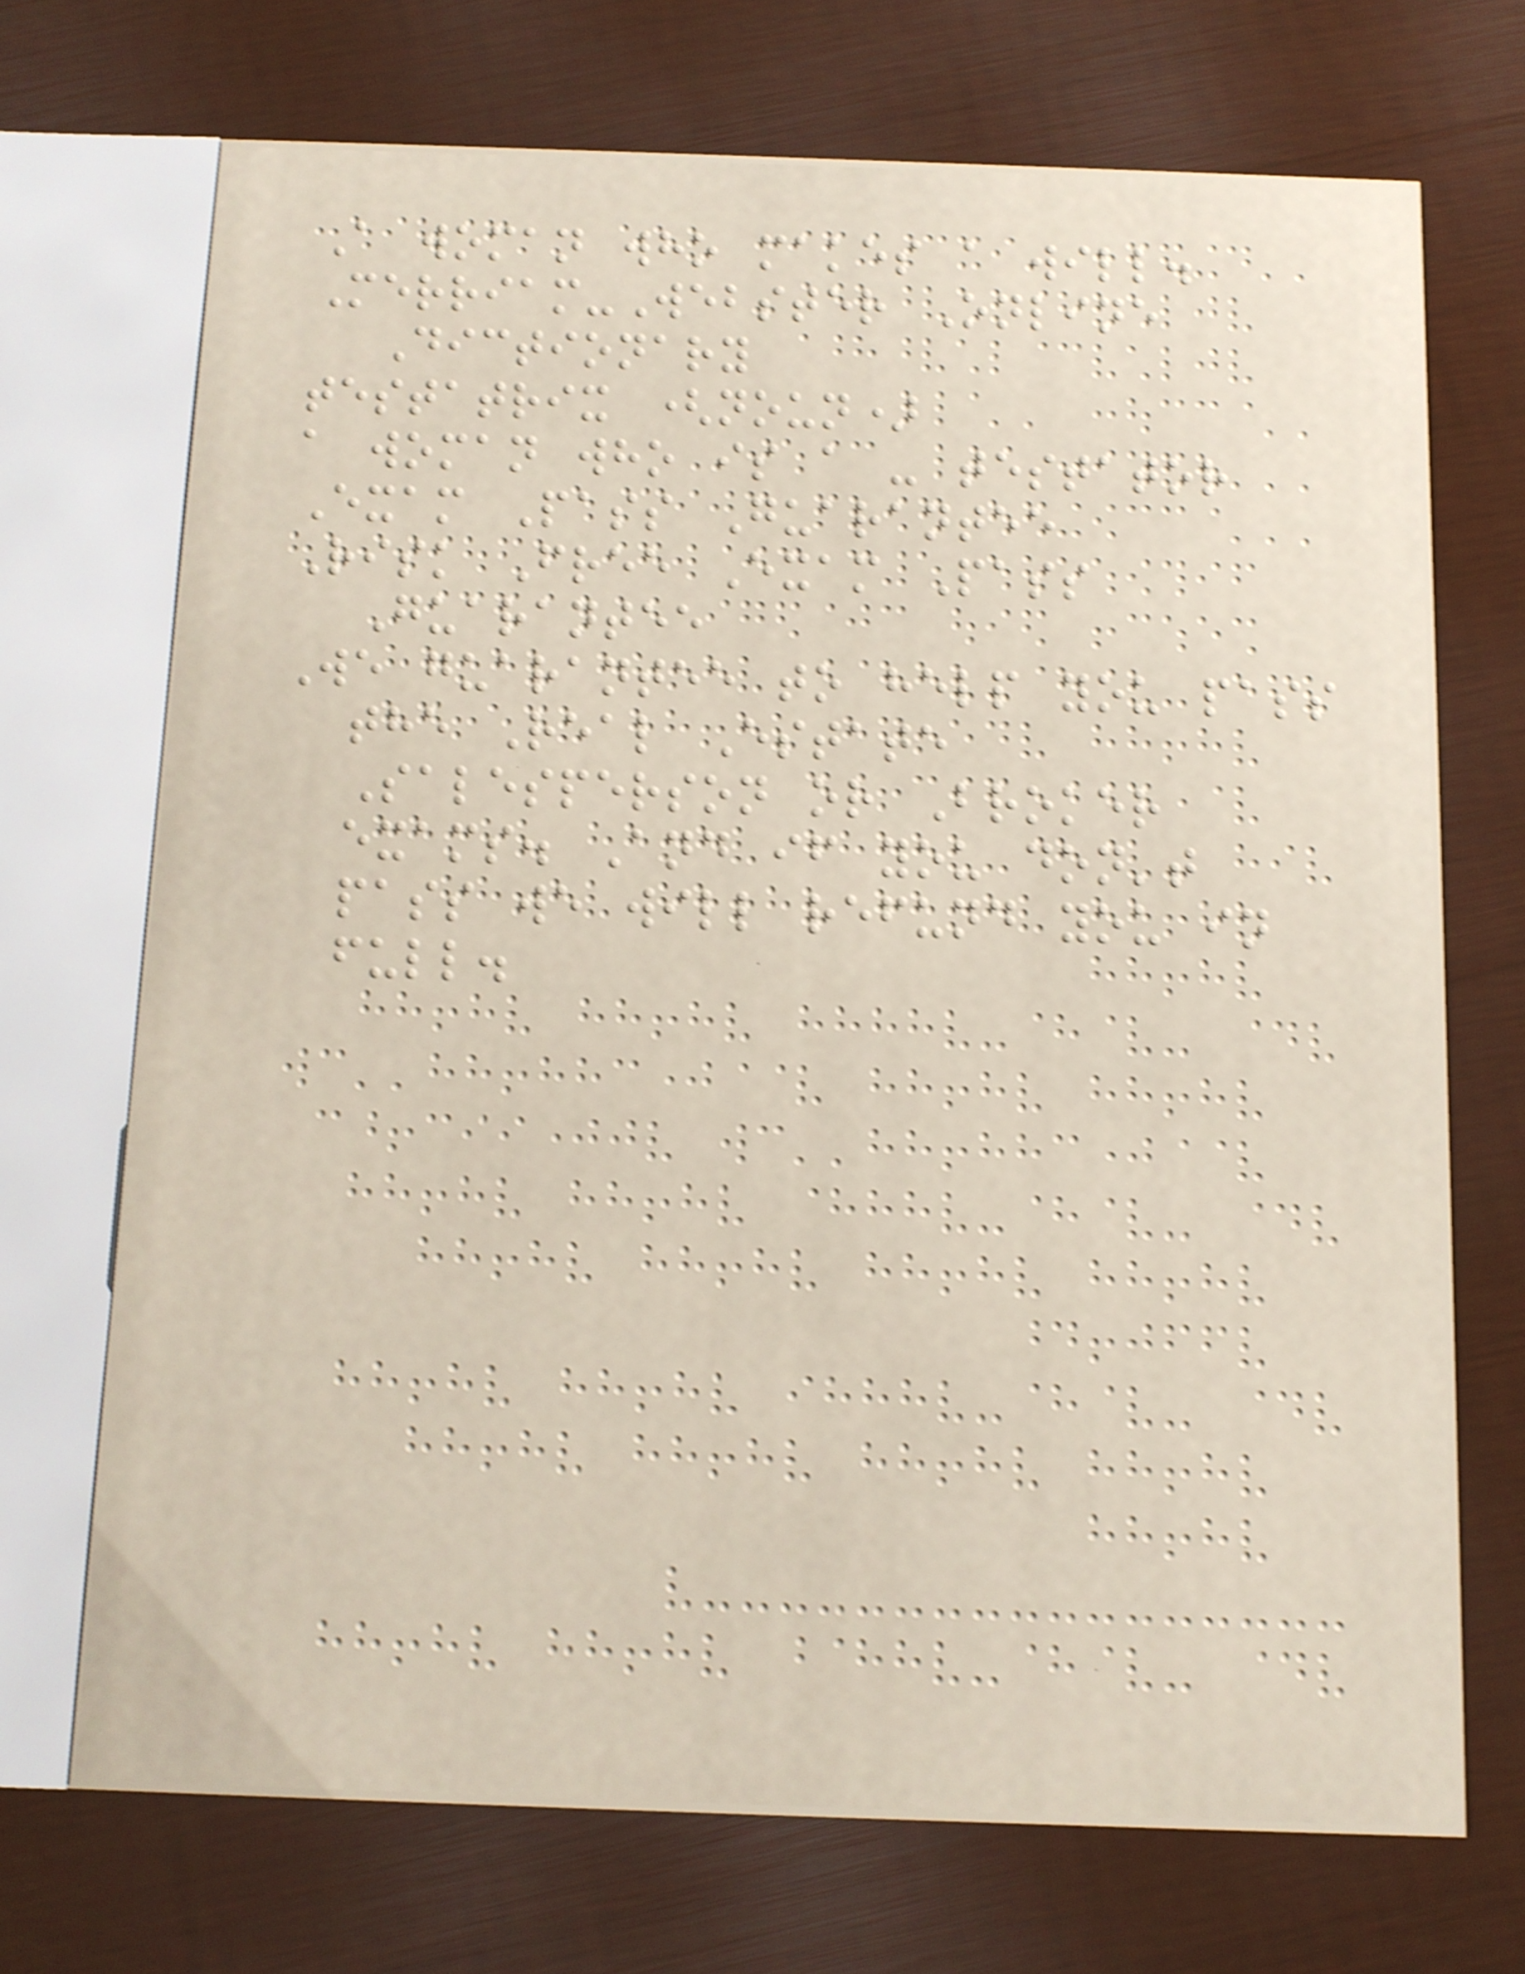A woman who makes a will.
Merriam-Webster Online
Dictionary
testatrix (noun)
a woman who is a - testator
Exam Pass Guarantee
Risk Free Exam Pass
Guarantee
We guarantee to help you pass
the Real Estate
Salesperson or Broker
exams. And if you don't
pass we will refund you in
full.
